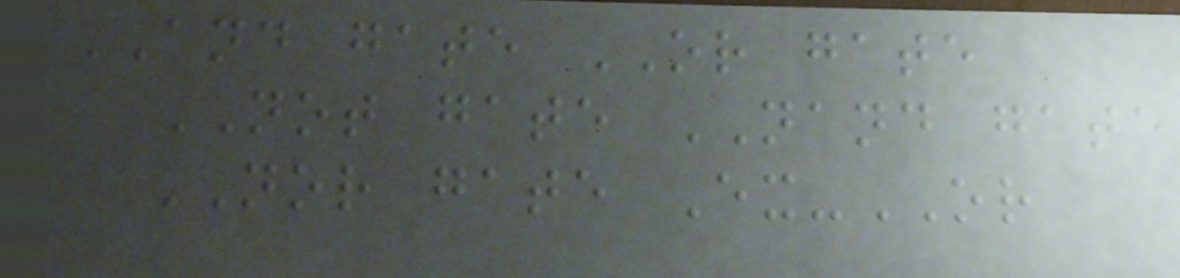AND gate OR gate
NOT gate NAND gate
NOR gate Ex-OR
